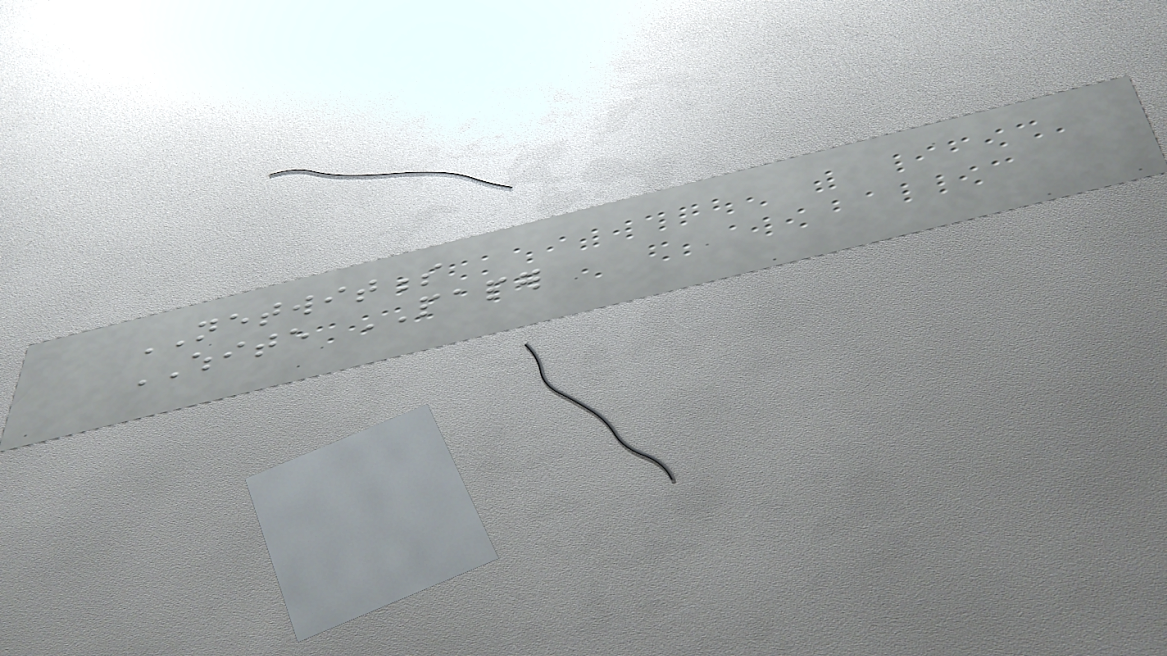NETWITNESS
WHITE PAPER
